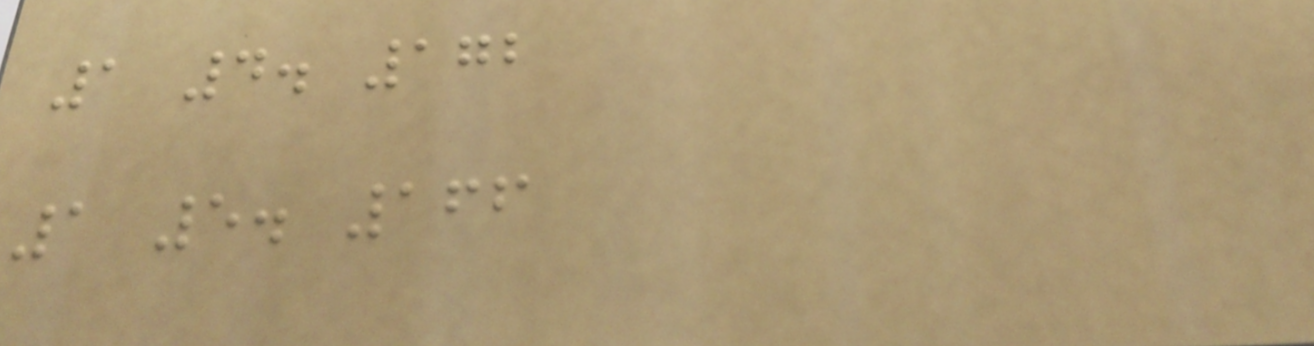1 4. 172
1 5. 166
